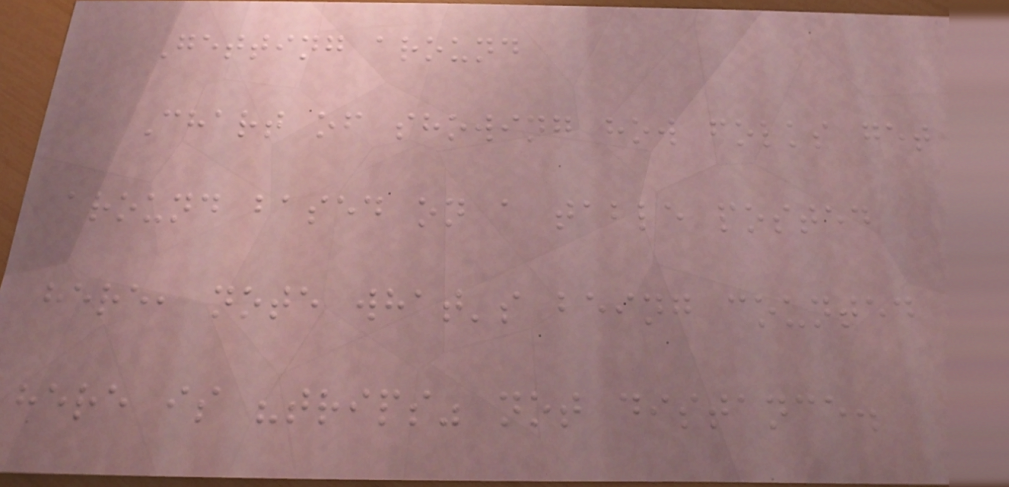Getting around
Chart of showing how folks get
around based on a table posted
here, note what's being counted
here is "trips" not distance.
